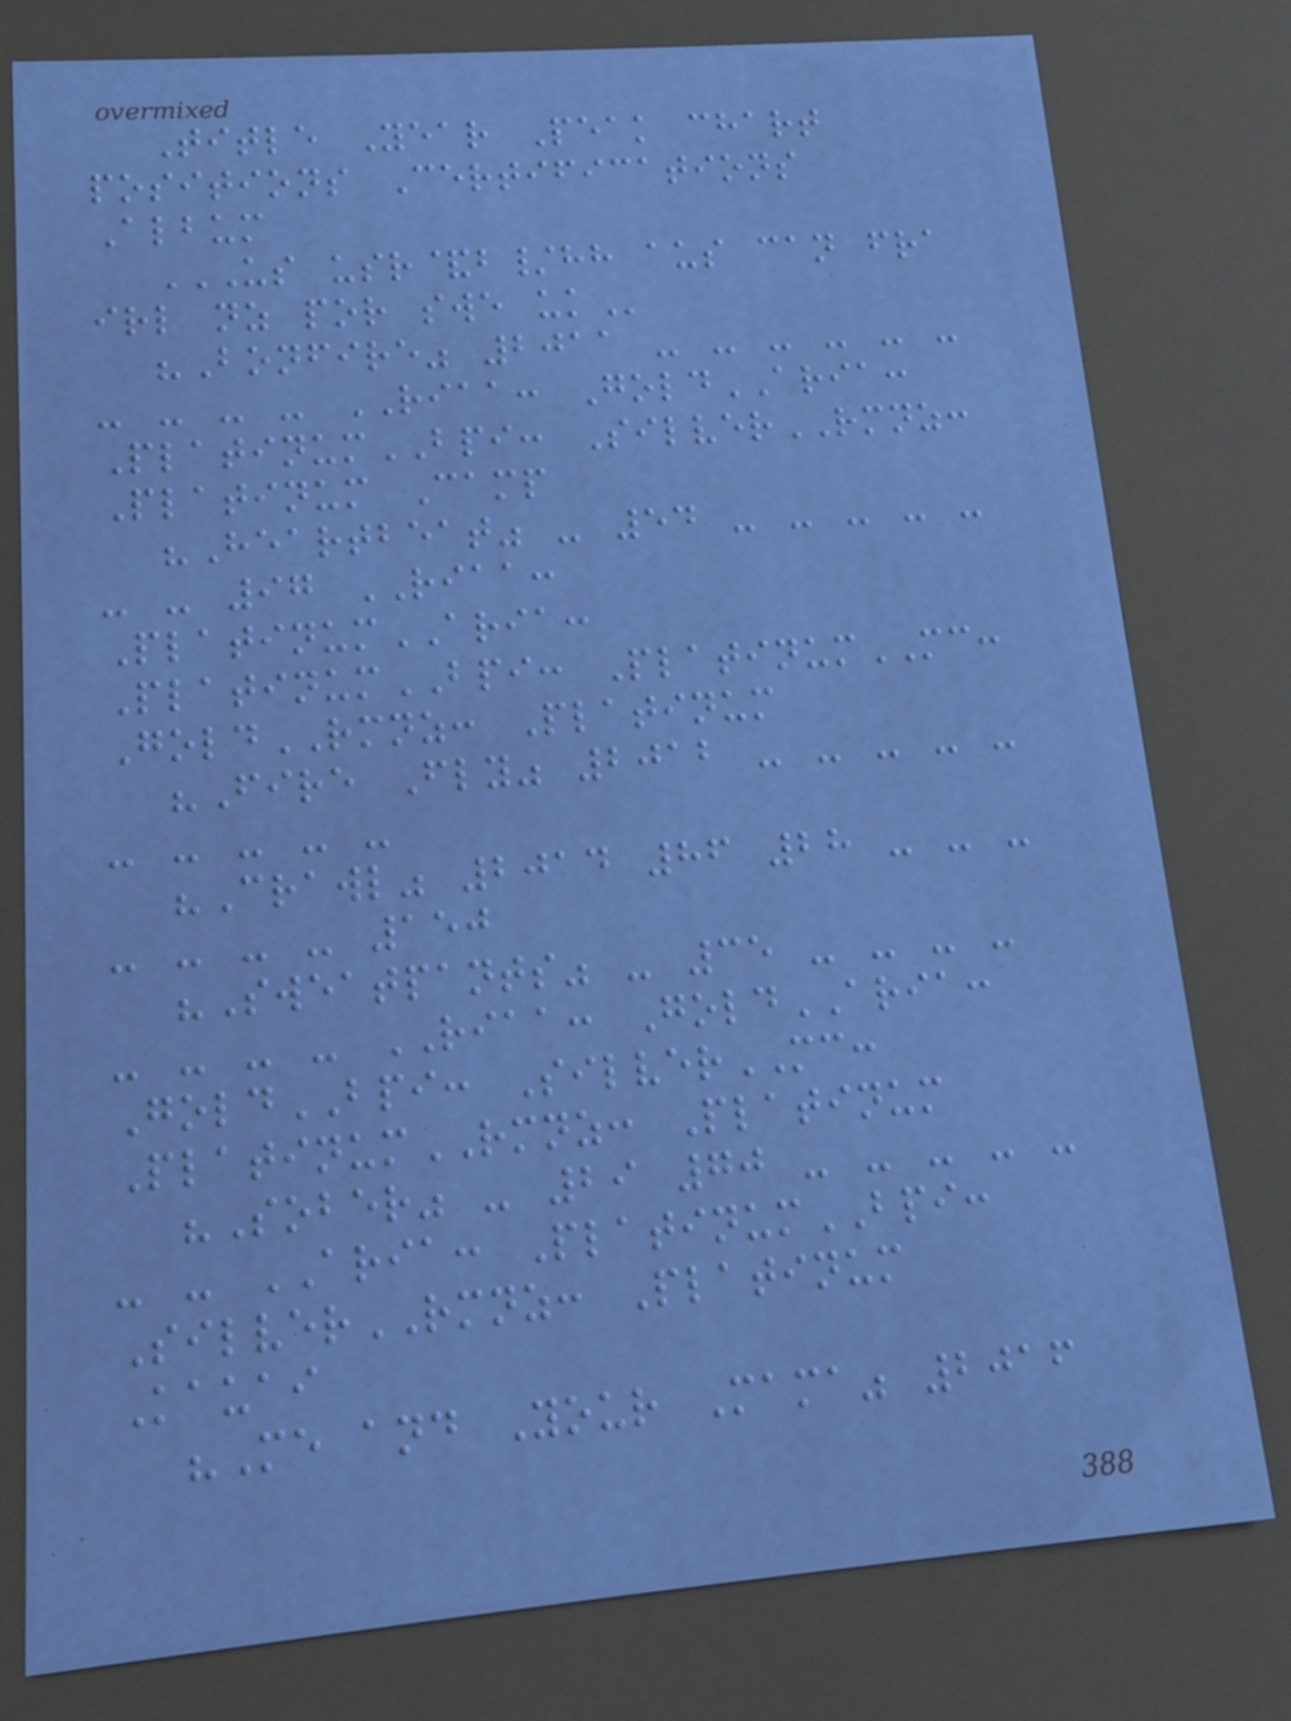Title Year Peak chart
positions Certifications
Album
US USR&B/HH AUS CAN FRA
IRL NZ POR SWE UK
"Bonfire" 2011 - - - - - -
- - - - RIAA: GoldARIA:
PlatinumBPI: SilverRMNZ:
Platinum Camp
"Heartbeat" - 54 - - - - -
- - 97 RIAA:
PlatinumARIA:
PlatinumBPI: PlatinumMC:
GoldRMNZ: Platinum
"Fire Fly" 2012 - - - - -
- - - - -
"Crawl" 2014 86 28 - - -
- - - - 150
"Sweatpants" - 35 - - - -
- - - - RIAA: GoldARIA:
GoldBPI: SilverMC:
PlatinumRMNZ: Platinum
"Sober" - 29 70 - - - - -
- - ARIA: PlatinumBPI:
SilverRMNZ: Platinum
Kauai
"Me and Your Mama" 2016
